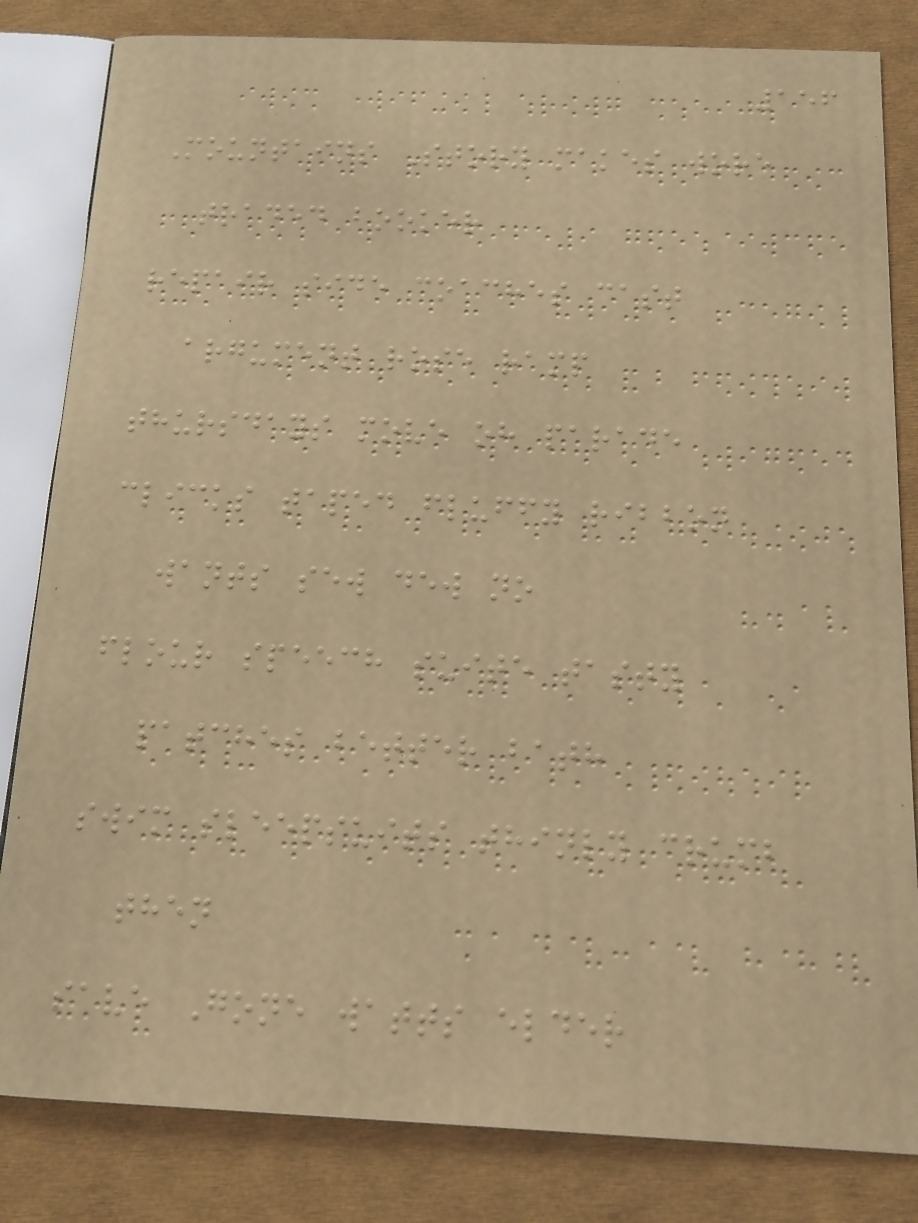156
Mountains Story makes wore
traded booker
repair side coaches cast
argument rose ramp
thursdays move oh parade
clicks taped fluffy ribbon
wants sew dew no
flour speech suite tasty
patches better bath
swim sleepsuits thinly crumb
then
save Gone watts elder
